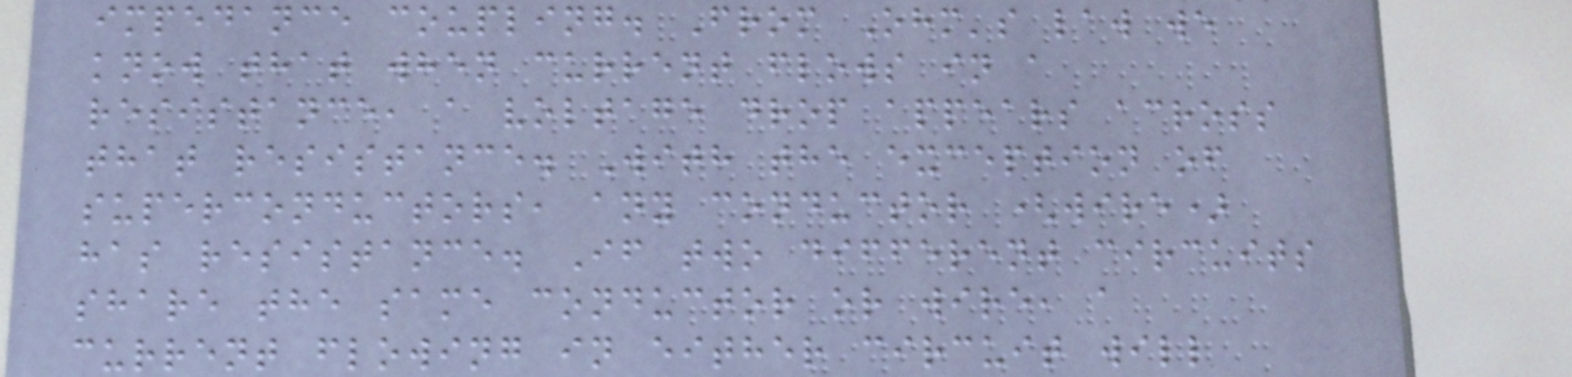impedance coupling. From Ohm's law we
know that when current flows in a
resistance, a voltage drop appears across
that resistance. With the exception of
superconductors, any conductor (wire)
has resistance. If two different circuits
share the same conductor or wire, a
current flowing in either circuit will
